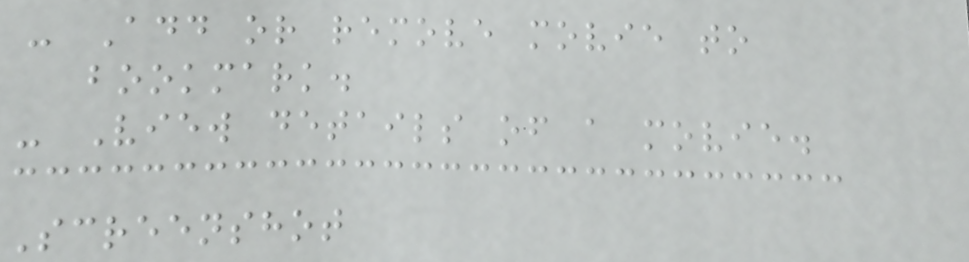- Add or remove movie to
bookmark.
- View details of a movie.
Screenshot
